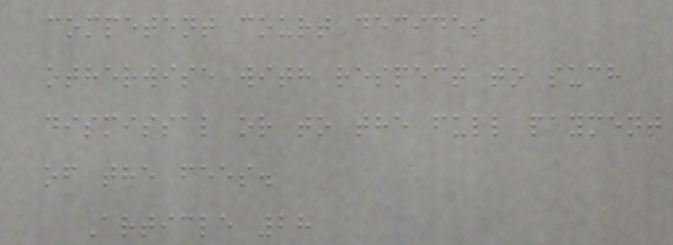competent court decides
otherwise with respect to such
dismissal or to the full payment
of the fees.
Article 28
